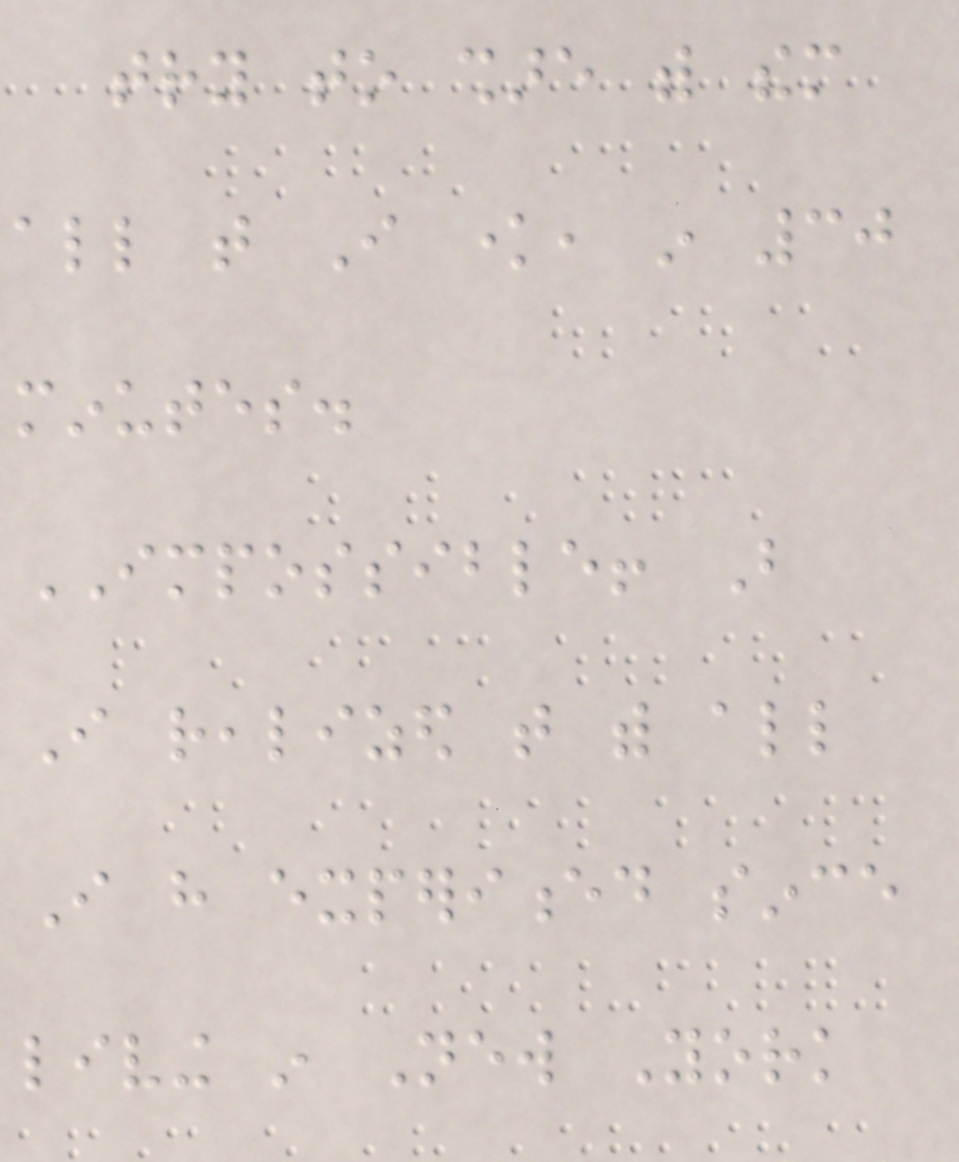try to share with them
all that I know, in 30
minutes.
IMPOSSIBLE! But
I realized that with all
I have experienced since
living in New York
